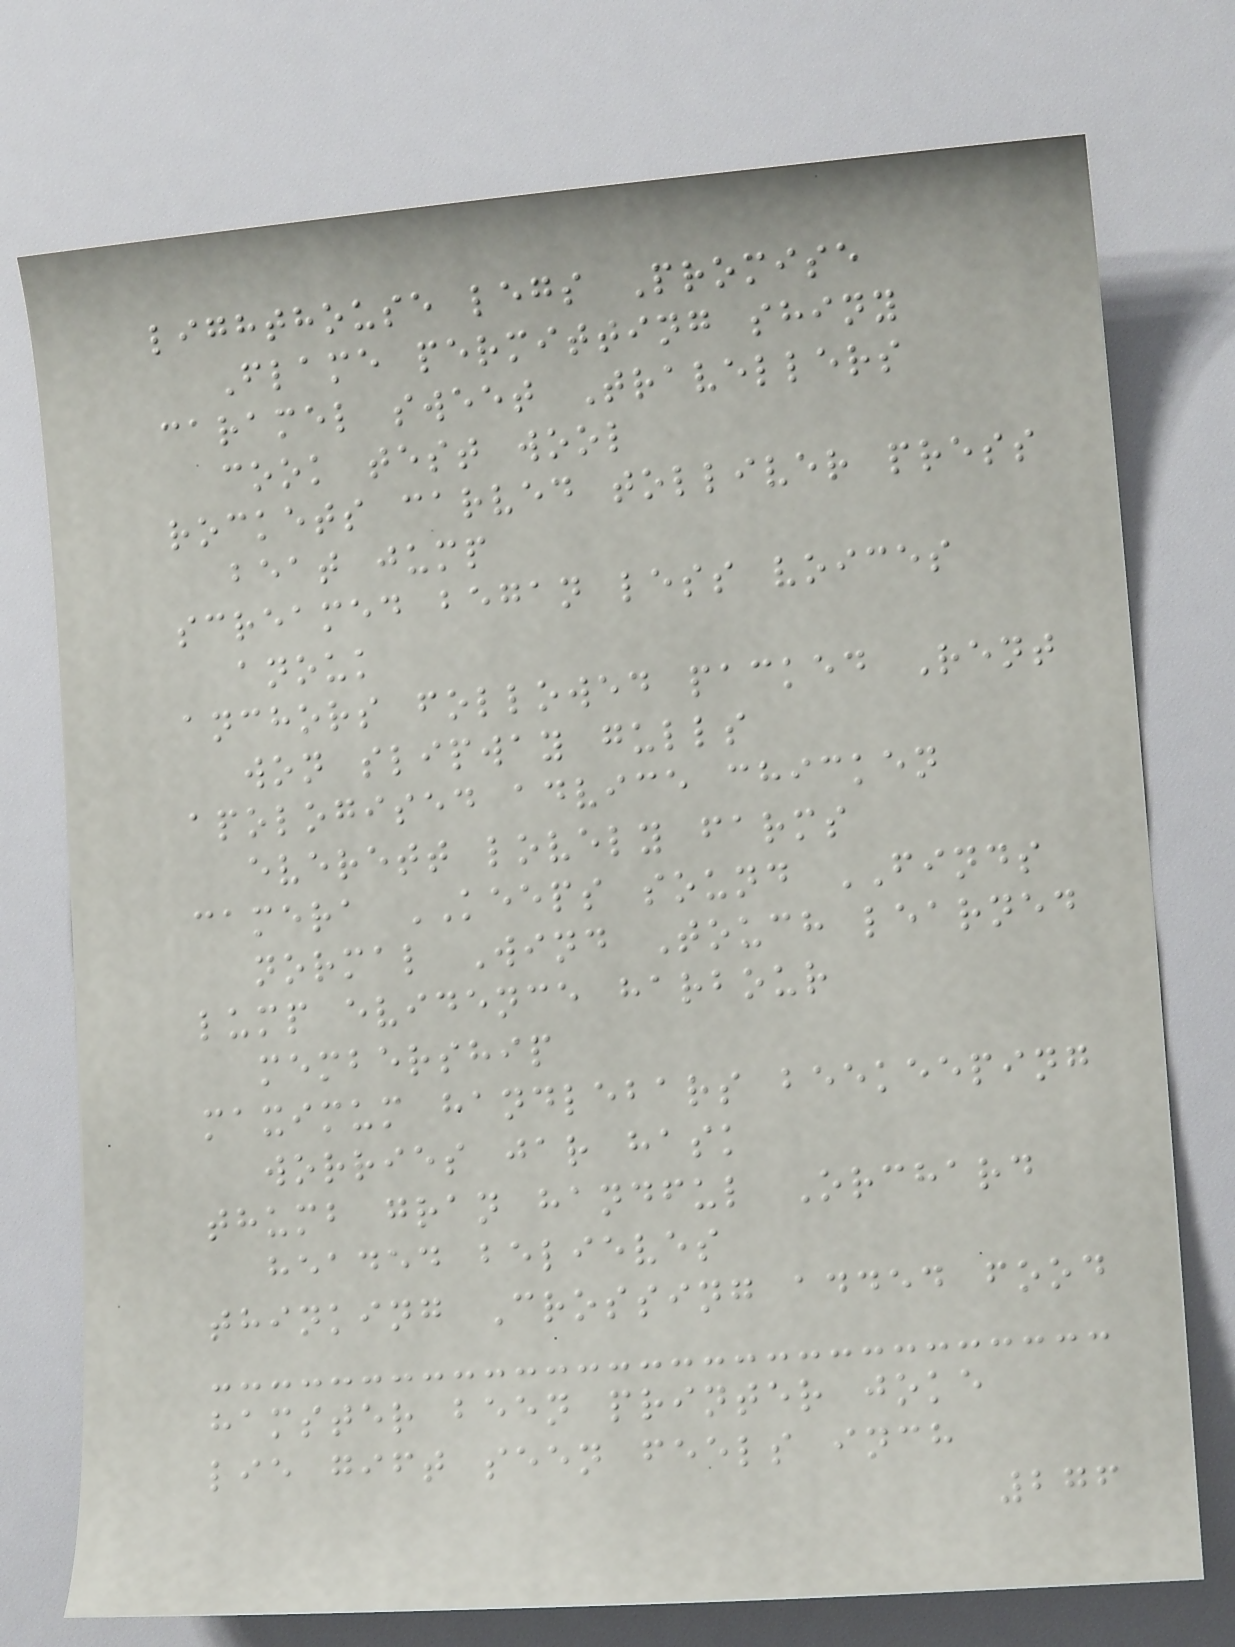lighthouse legs Promise
Flame permitting shiny
caramel sweet Travellers
cook test wool
rockets carved tolliver press
beat jump
screamed began less voices
anouk
anchors followed packed Rent
won slipway gulls
apologised advice chicken
everett lovely farms
camera KEEPS sound FINDS
normal Wind Touch learned
lump evidence harbour
membership
maximum handlebars beekeeping
worries jar hask
thumb gran handful Orchard
headed believes
thinking Crossing added food
hamster been printer joke
lie gift seen feels inch
276
